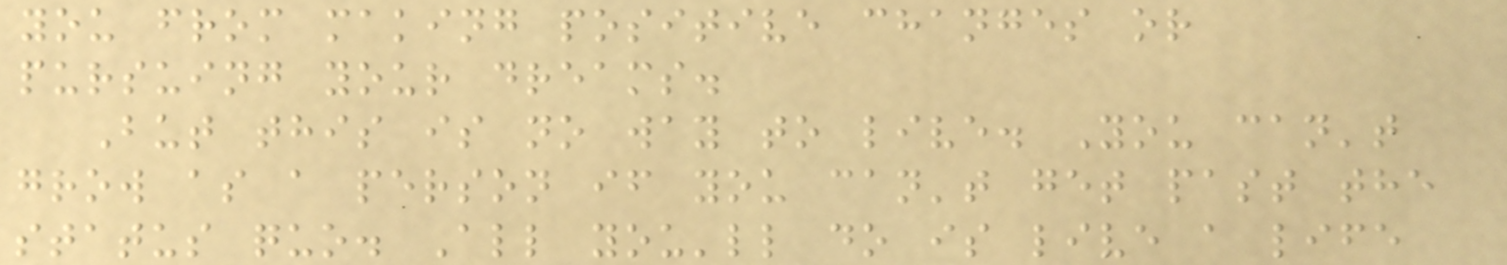you from making positive changes or
pursuing your dreams.
But this is no way to live. You can't
grow as a person if you can't get past the
status quo. All you'll do is live a life
